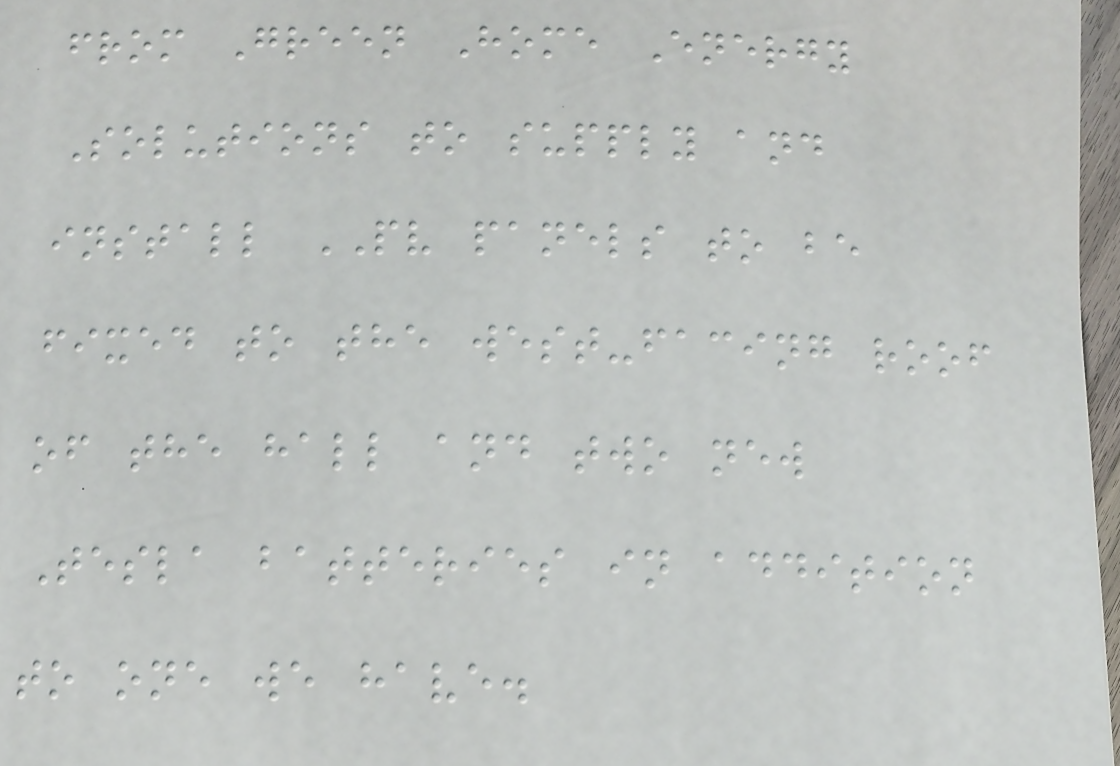from Green Home Energy
Solutions to supply and
install PV panels to be
fixed to the west-facing roof
of the hall and two new
Tesla batteries in addition
to one we have.
